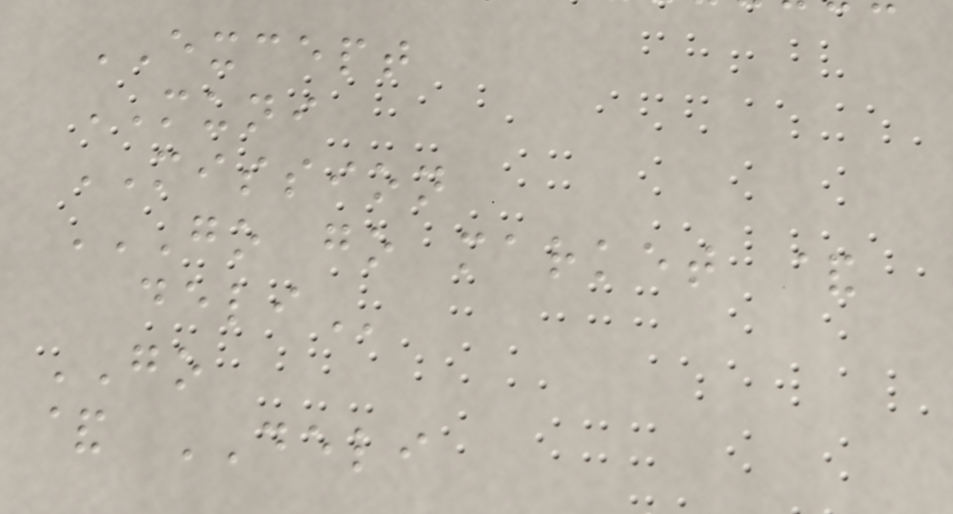EXCEPT
MUNI
MISSION
GO GO MARKET &
DELI
GO
& DELI
